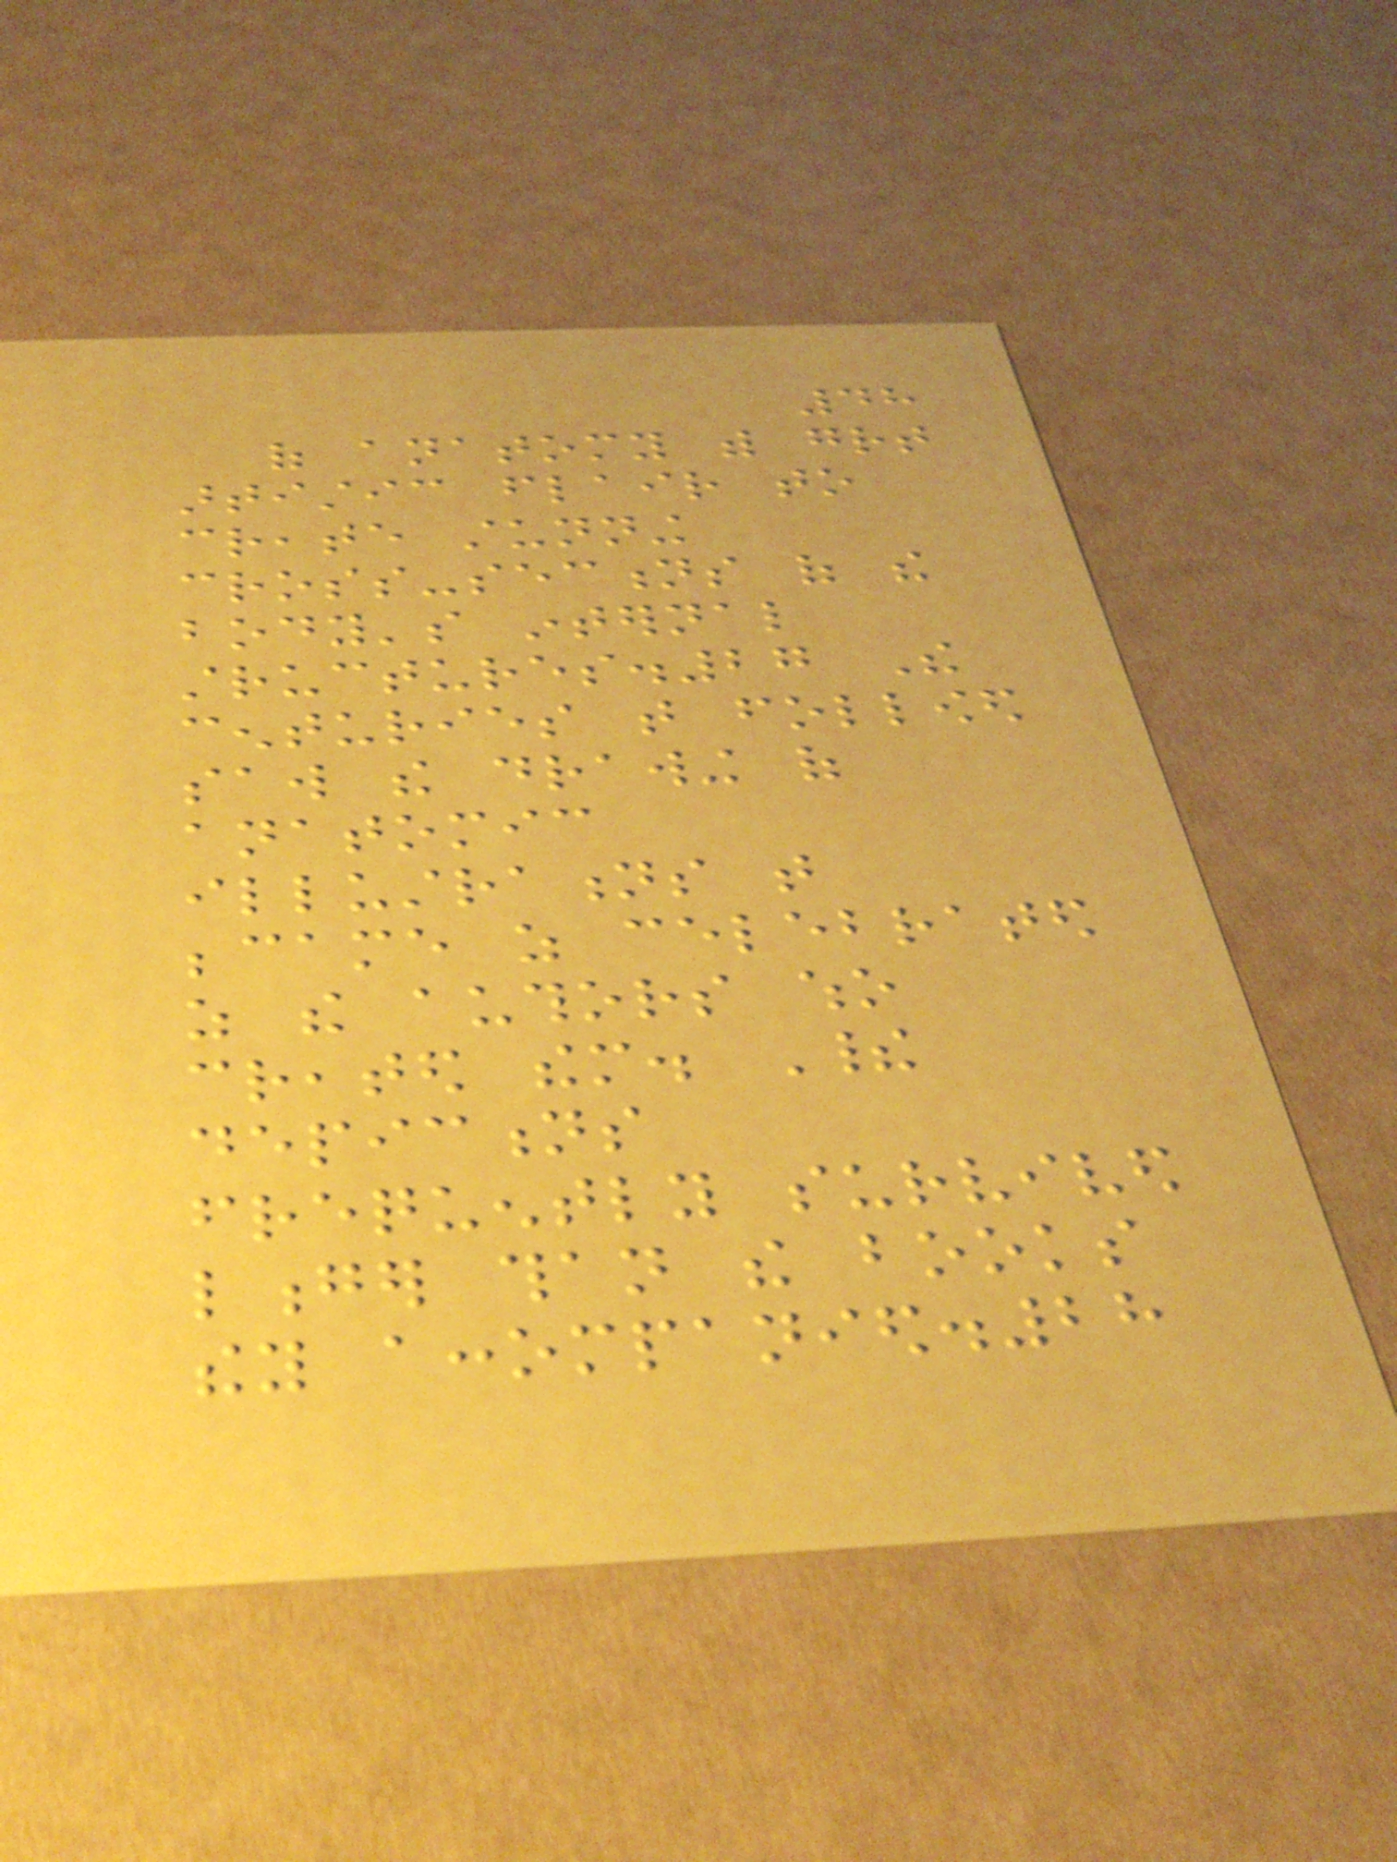48
of anatomy with great
artistic flair to
create stunning
cross-sections of the
body's internal
structures.27 The
centuries that followed
saw the drawing of
anatomic
illustrations that
became as celebrated
as the authors who
created them. Their
depictions
frequently survived
longer than the books
they accompanied.28
